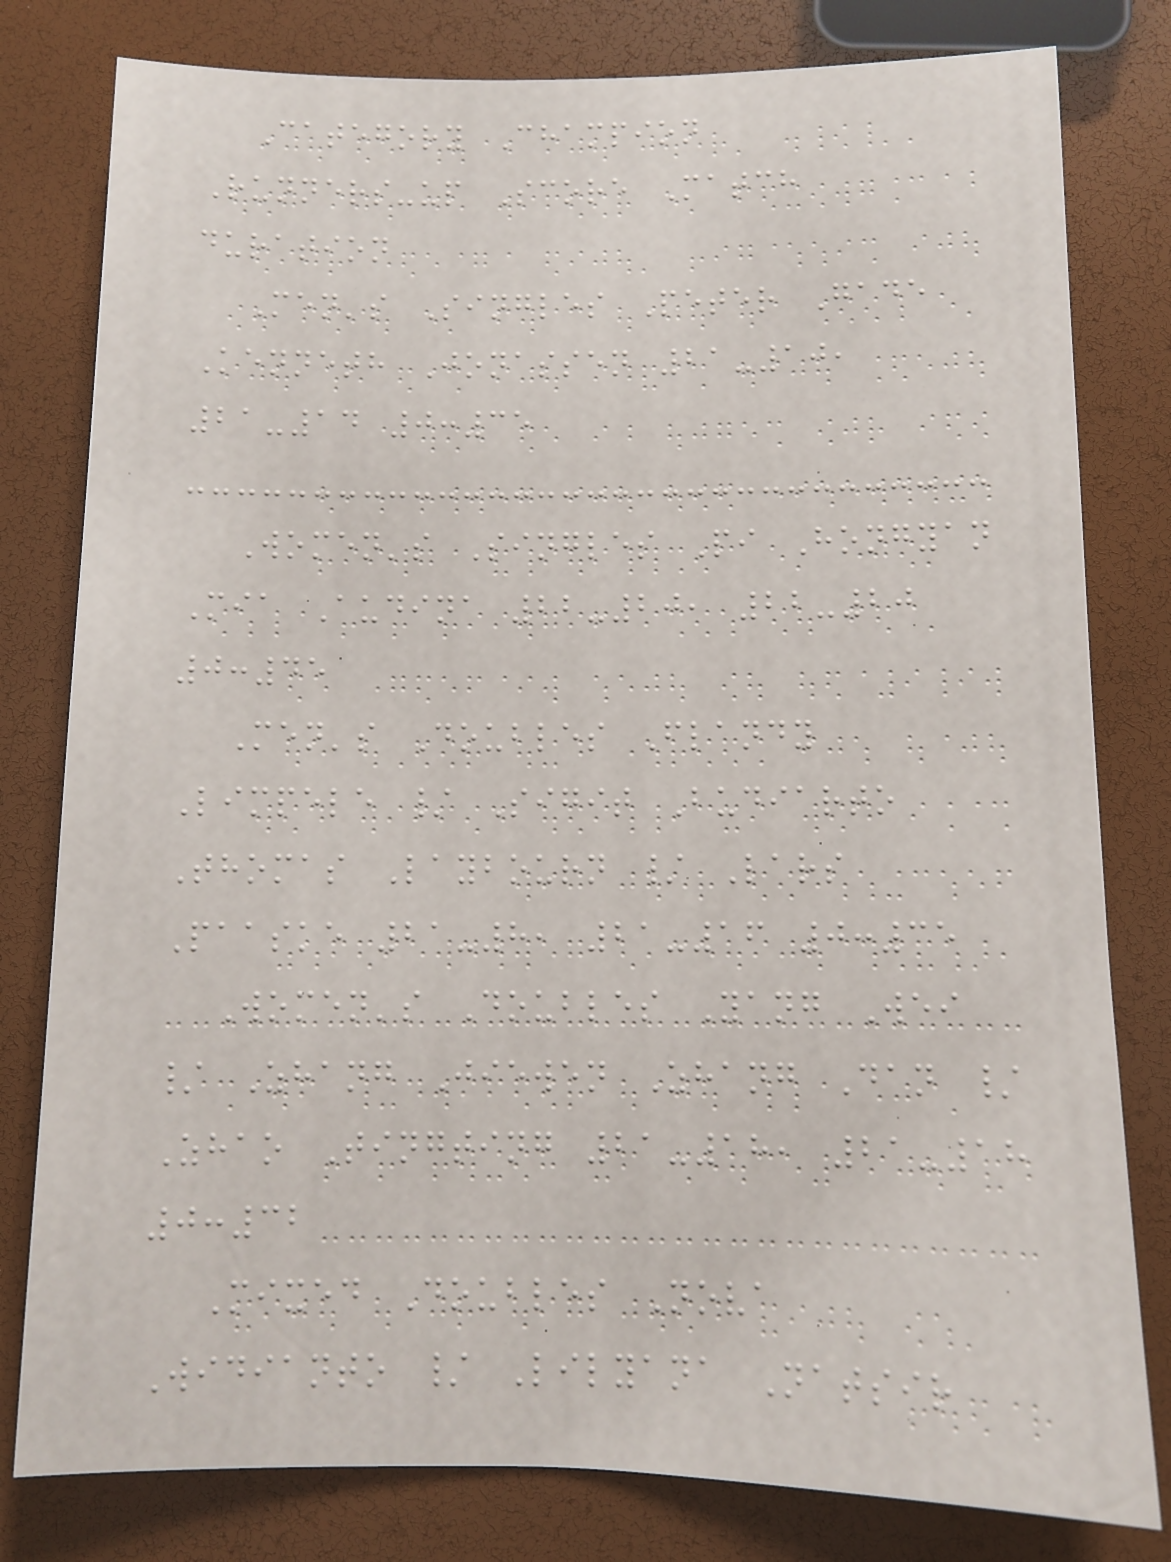Category Champion
Runners-up Score Match
duration
Men's Singles Peter Gade
Kenneth Jonassen 21-10,
21-14 0:35
Women's Singles Pi Hongyan
Mia Audina 22-20, 22-20
0:45
Men's Doubles Flandy
Limpele / Sigit Budiarto
Thomas Laybourn / Lars
Paaske 21-8, 21-16 0:35
Women's Doubles Yang Wei
/ Zhang Jiewen Zhang Dan /
Zhao Tingting 21-18, 21-18
0:32
Mixed Doubles Nova
Widianto / Lilyana Natsir
